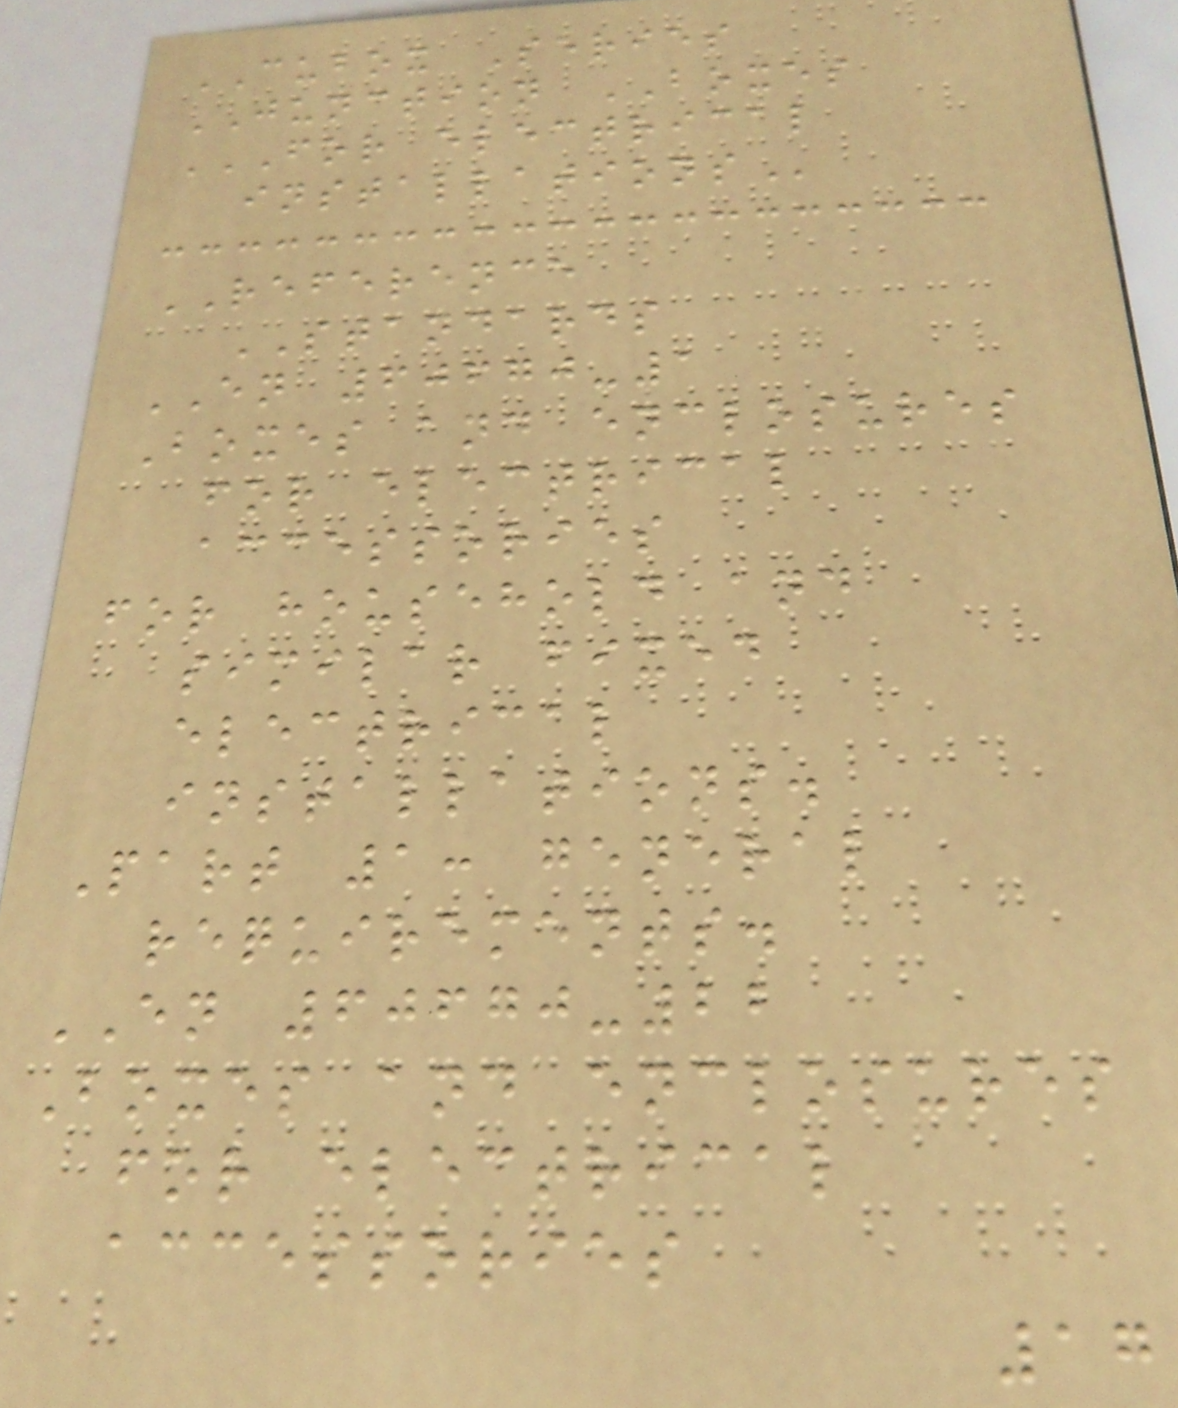CUBOX Series
JUNCTION BOXES
FOR ELECTRICAL
INSTALLATIONS
REFERENCE
STANDARDS
EN 60670-1
Boxes and enclosures
for electrical
accessories
for household and
similar fixed
electrical
installations.
Part 1: general
requirements.
EN 60670-22
Boxes and enclosures
for electrical
accessories
17
